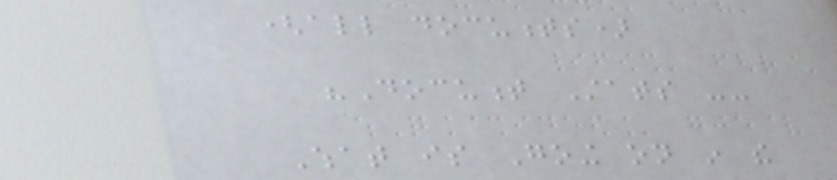(all documents)
"Document Stats --
What is Going on in the
